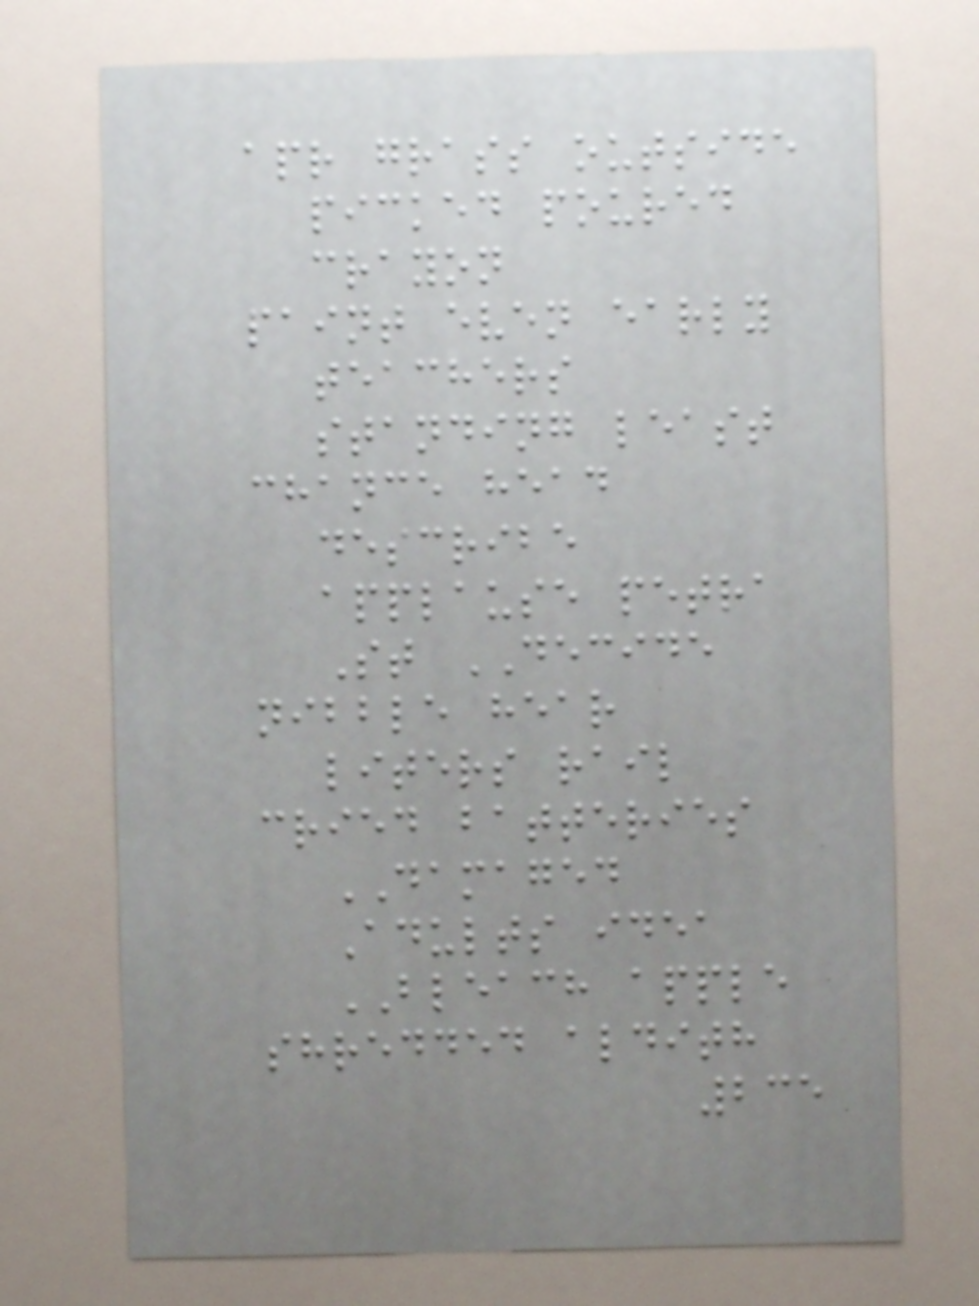apr grass outside
picked poured
crayon
paint even early
teachers
standing least
chance head
describe
applause petra
St DECIDE
nibble hear
liters rail
cried batteries
DAMAGED
Adults idea
BLEACH apple
shredded aldith
235
